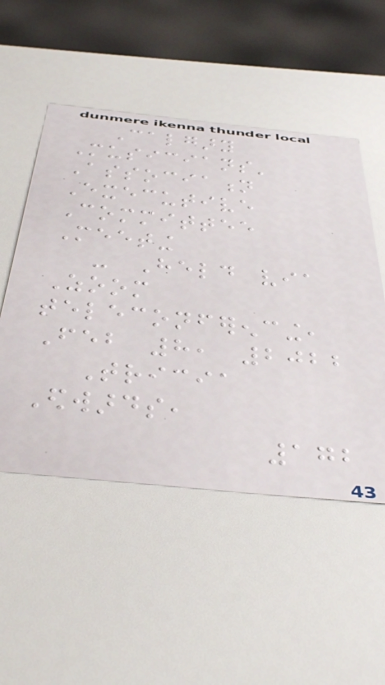Calgary
Musicians'
Association
Executive
Committee
Meeting
- Held via
Zoom
teleconferencing,
Feb 8, 2022
Tricia
Edwards,
172
